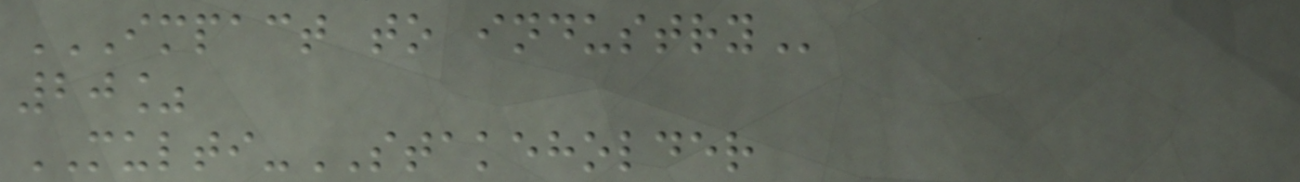IMPACT TO INDUSTRY
20%
MULTI-STAKEHOLDER
